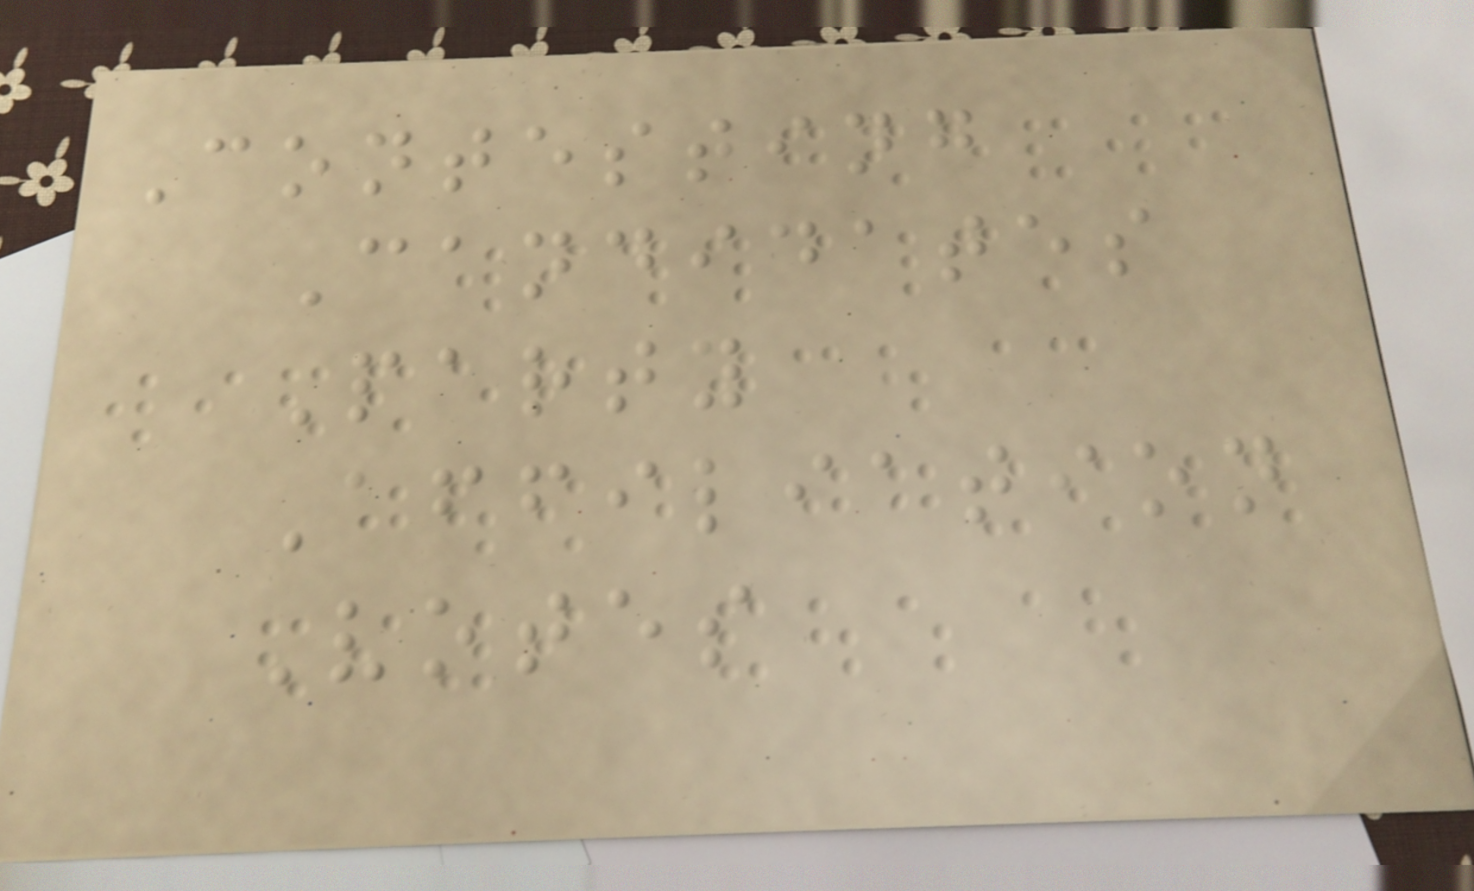Contesting
Candidates
Party
Affiliation
Votes
